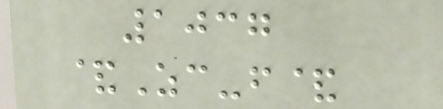1037
&Zc-f&
